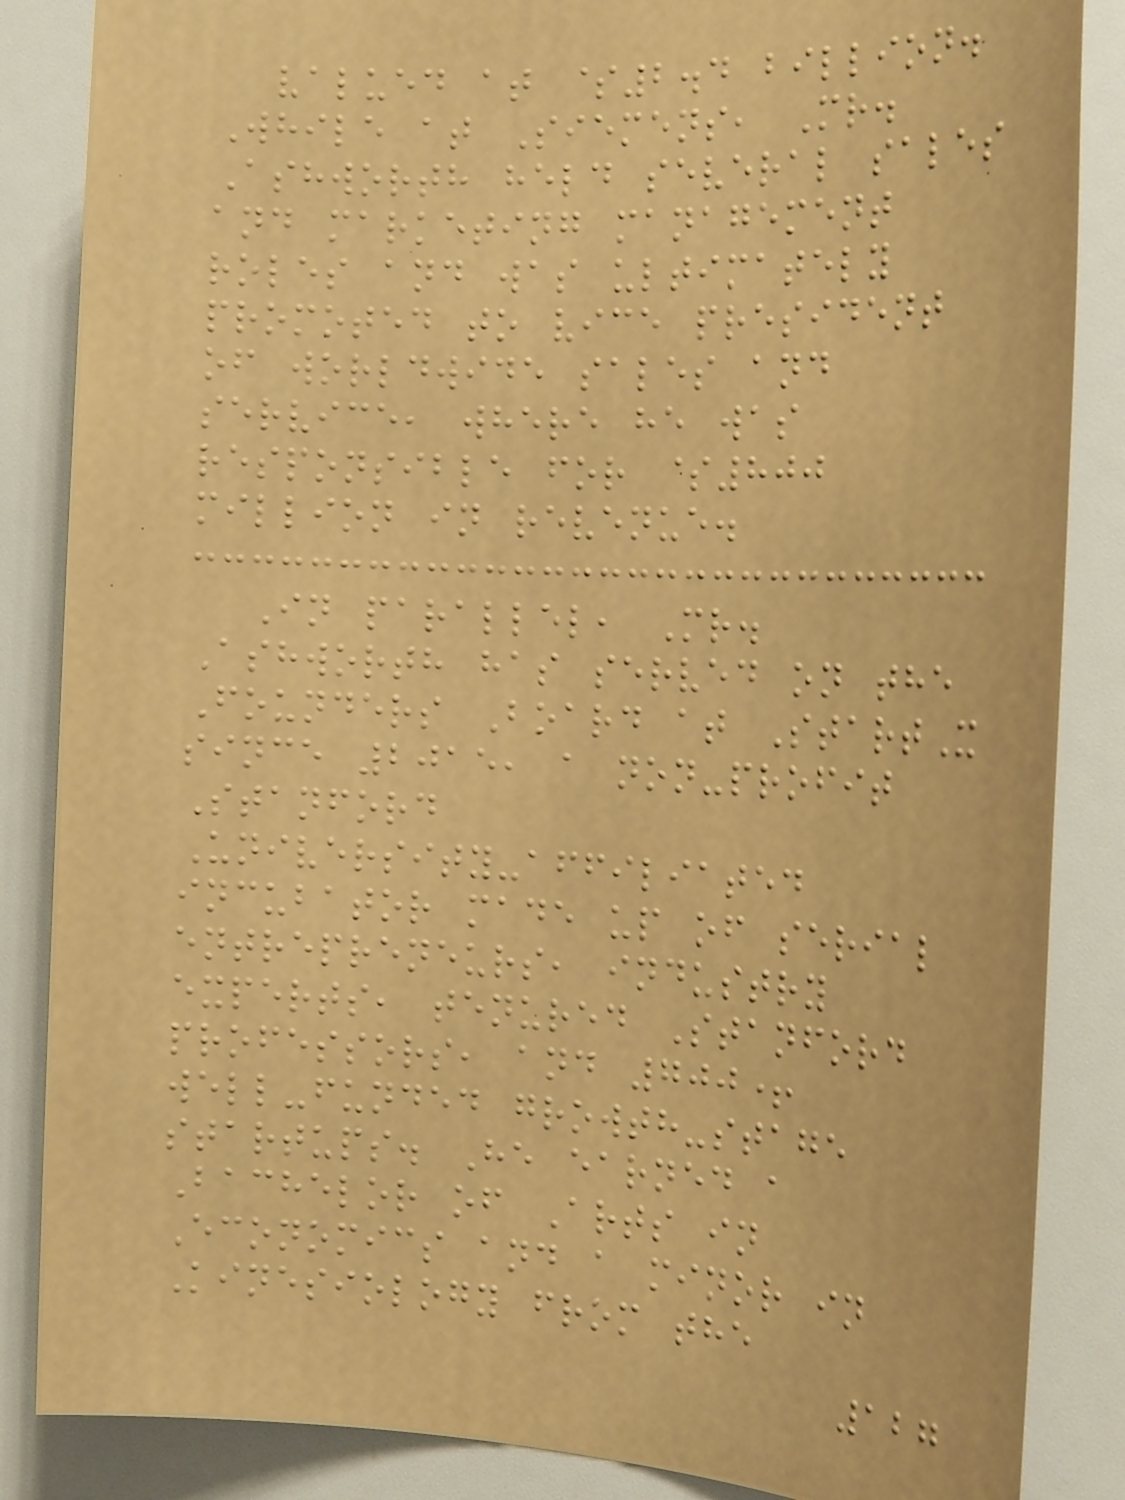valued at $2.4 billion.
While at Siemens, Mr.
Ashworth held several sales
and marketing management
roles and was ultimately
promoted to vice president
of worldwide sales and
service, where he was
responsible for $800
million in revenue.
In parallel, Mr.
Ashworth has served on the
Founders Board at StartX
since 2015, a non-profit
Stanford
University-affiliated
incubator made up of serial
entrepreneurs, industry
experts, tenured Stanford
professors, and 700+
well-funded growth-stage
startups. He earned a
Bachelor of Arts in
Economics and a minor in
Kinesiology from the
127
